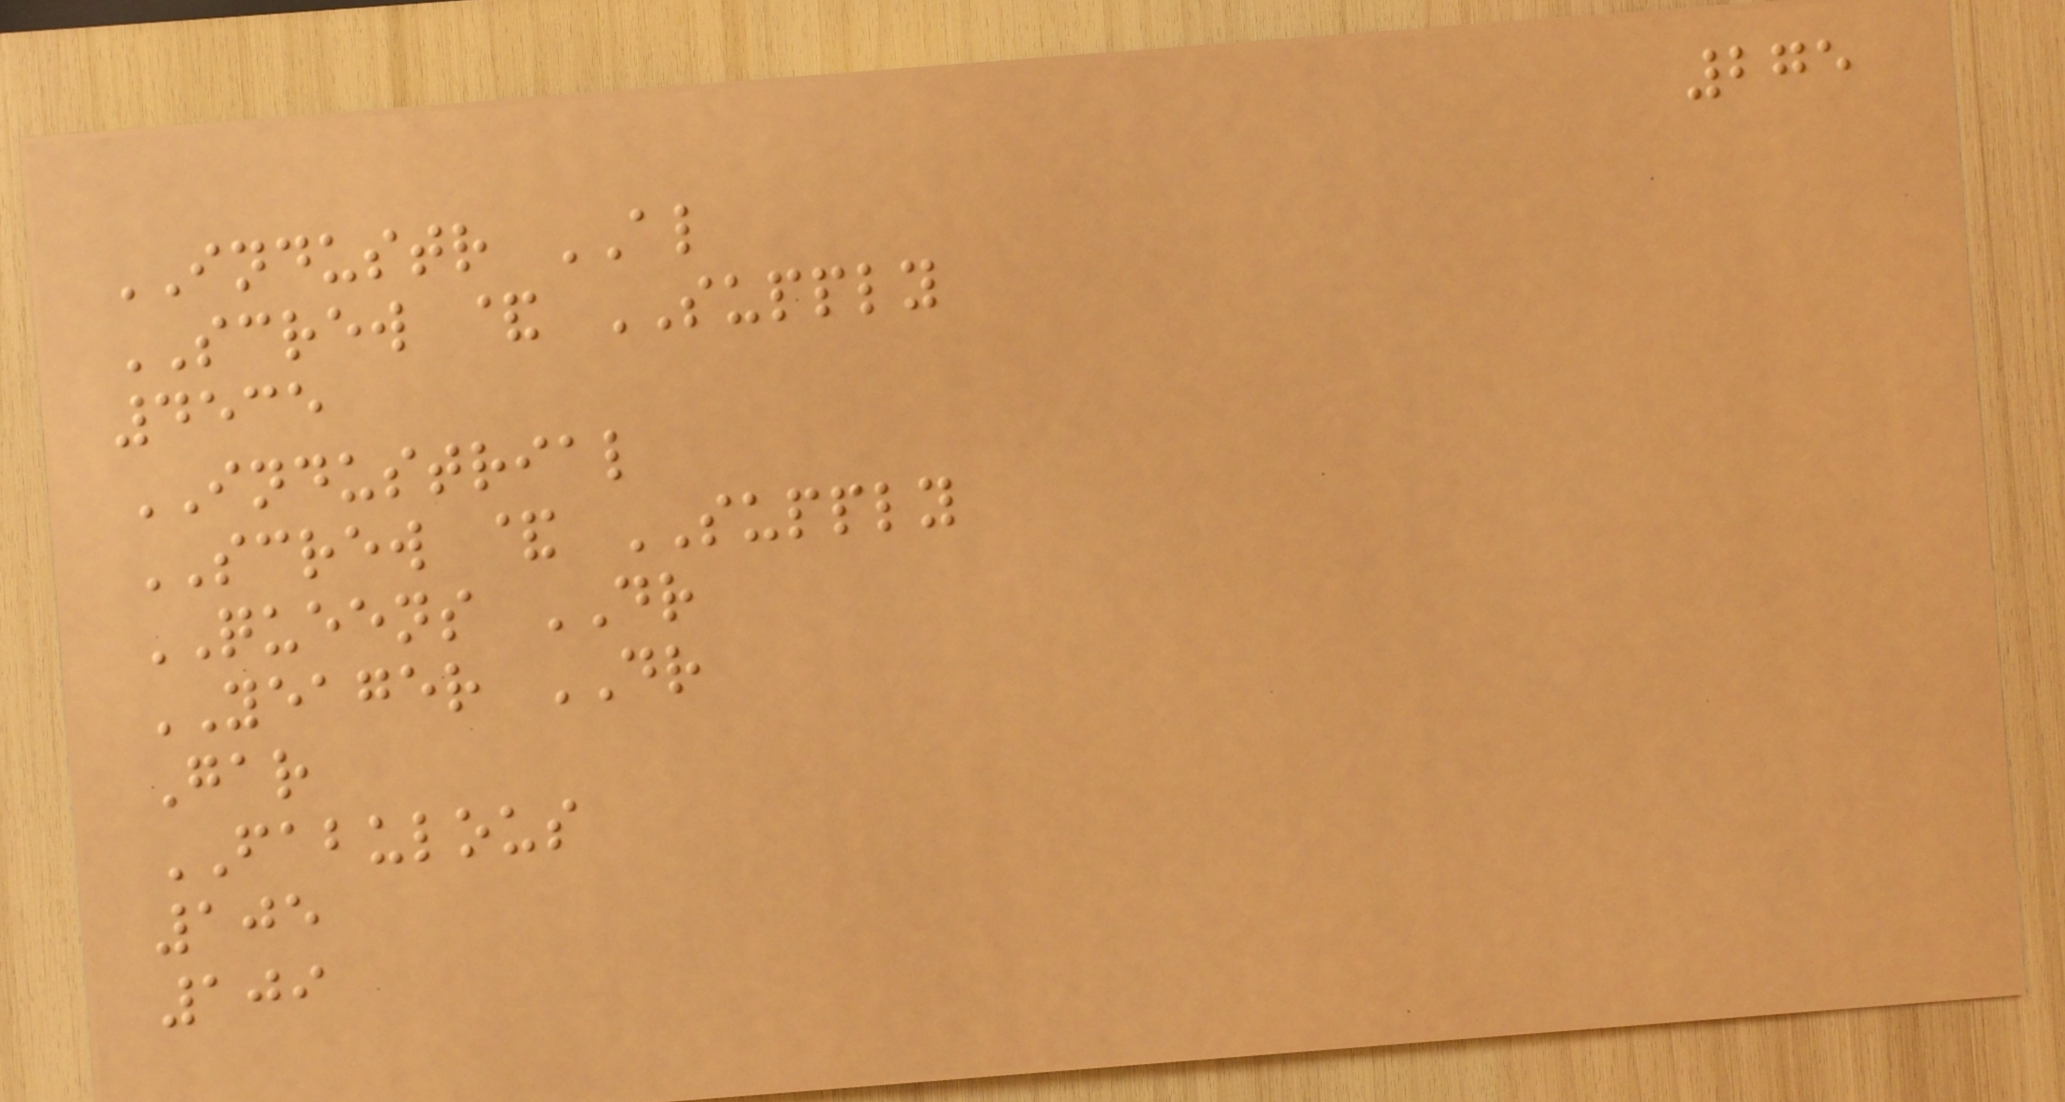275
INDUSTR AL
SCREW & SUPPLY
4535
INDUSTRIAL
SCREW & SUPPLY
QUEENS DR
YEAGER DR
Gar
FABULOUS
105
109
